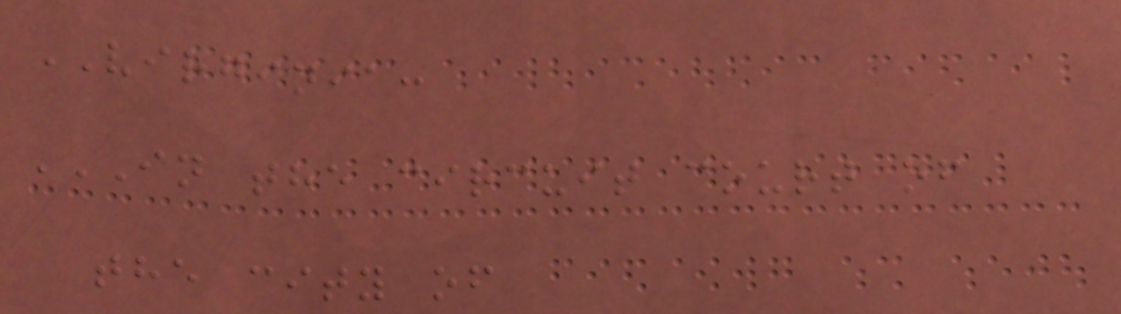VIRGINIA:
IN THE CIRCUIT COURT OF
THE CITY OF
